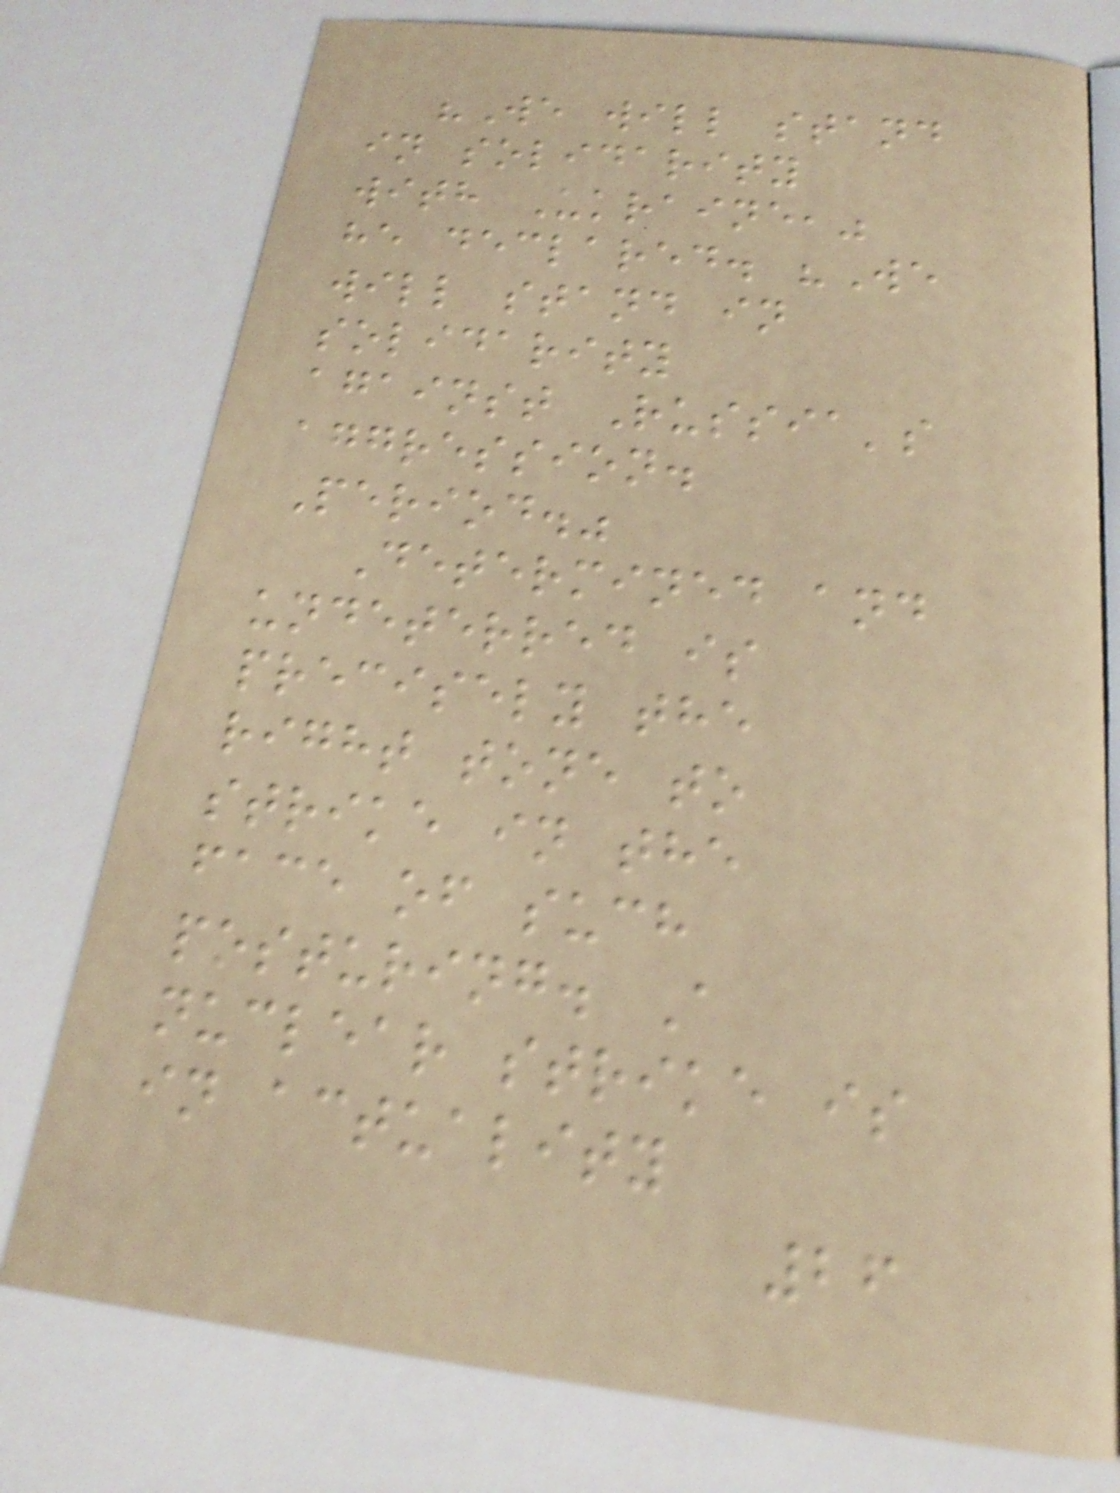"We will stand
in solidarity
with Ukraine,"
he declared. "We
will stand in
solidarity
against Russia's
aggression.
Period."
Determined and
undeterred is
precisely the
right tone to
strike in the
face of such
posturing. A
nuclear strike is
in actuality
26
